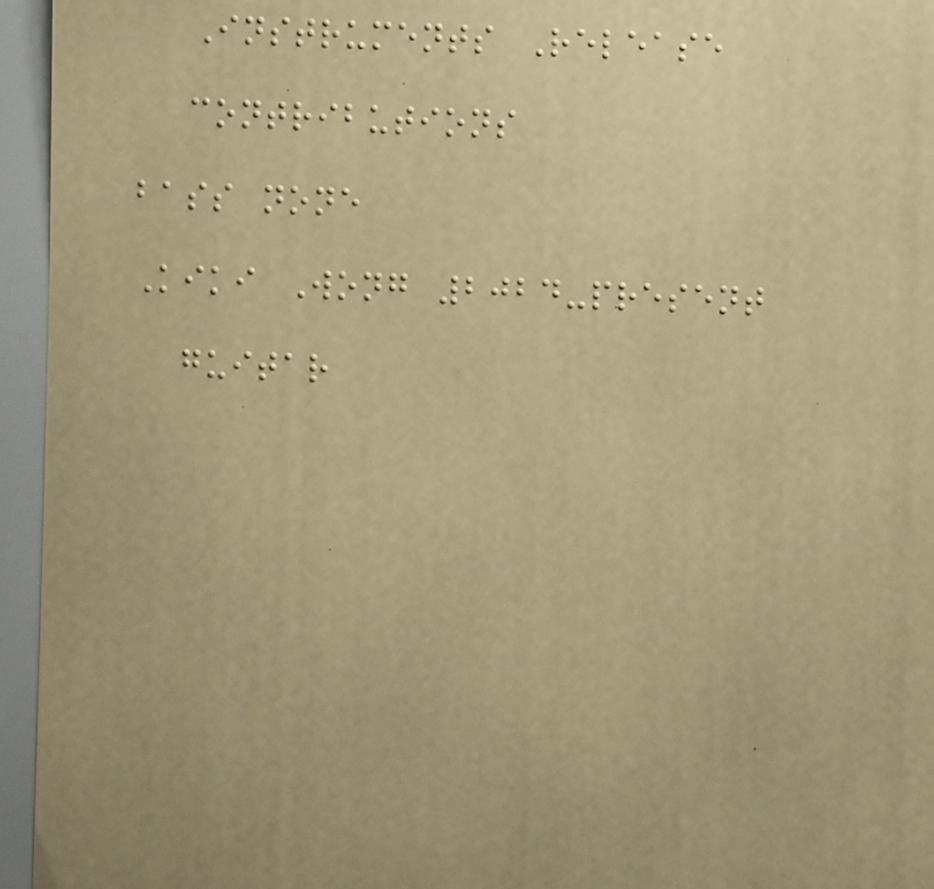Instruments Release
contributions
bass none
Kiki Wong 2024-present
guitar
